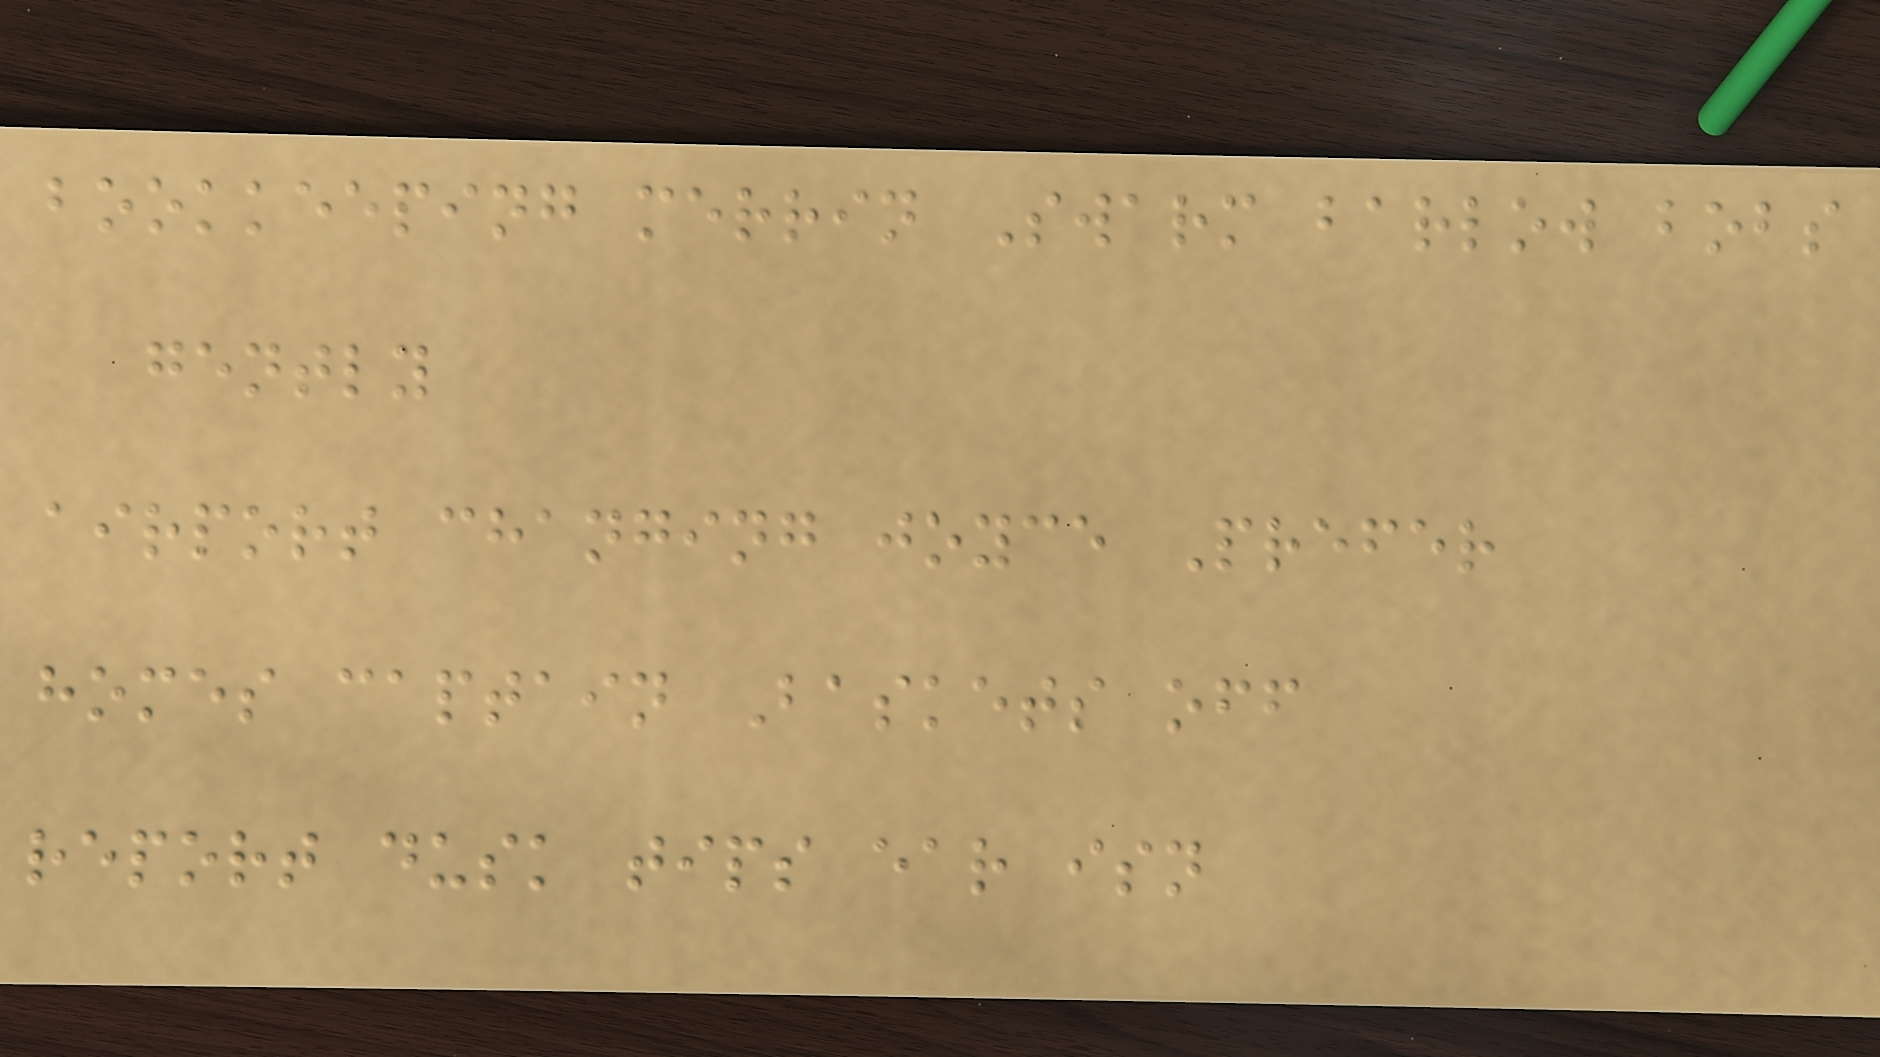bookkeeping merrin Swarm barlow bobs
gently
airport changing joyce Prefer
homes captain Baskets off
report dusk tips ear isn
